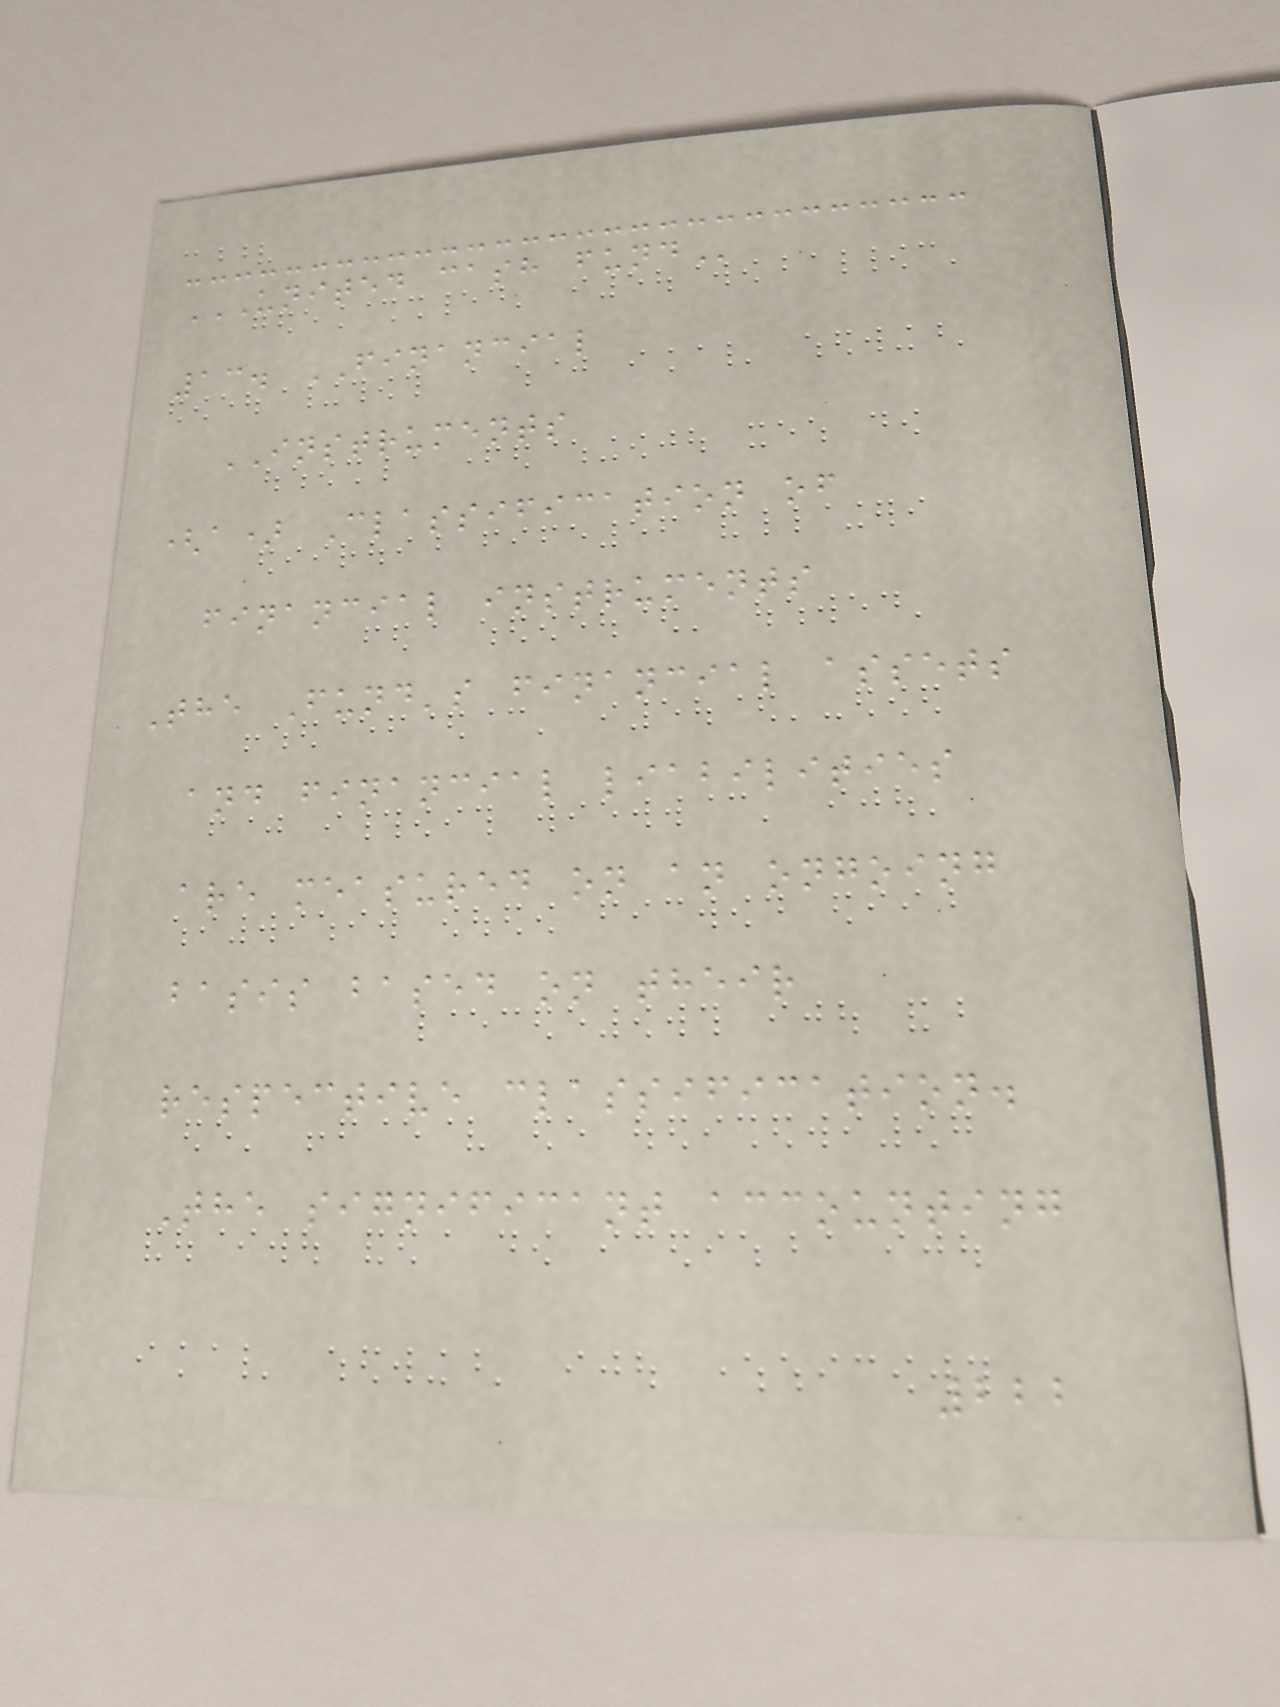UNITED CASH FUND
13. FINANCIAL
INSTRUMENTS
(a) Classification of
financial instruments
The Fund's financial assets
and financial liabilities
are measured on an ongoing
basis based on their
respective classification.
The significant accounting
222
